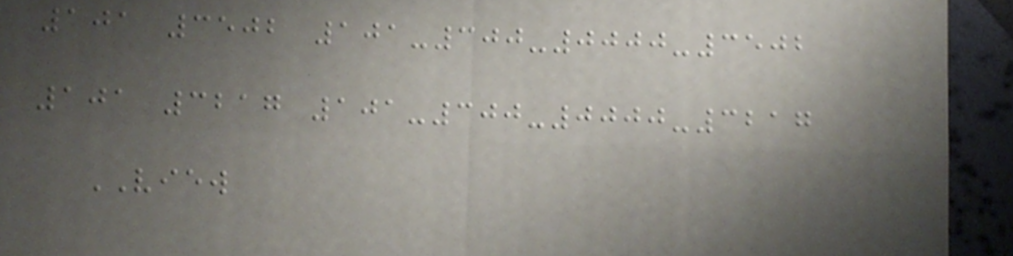101 3502 101-300-0000-3502
101 3217 101-300-0000-3217
VIEW
